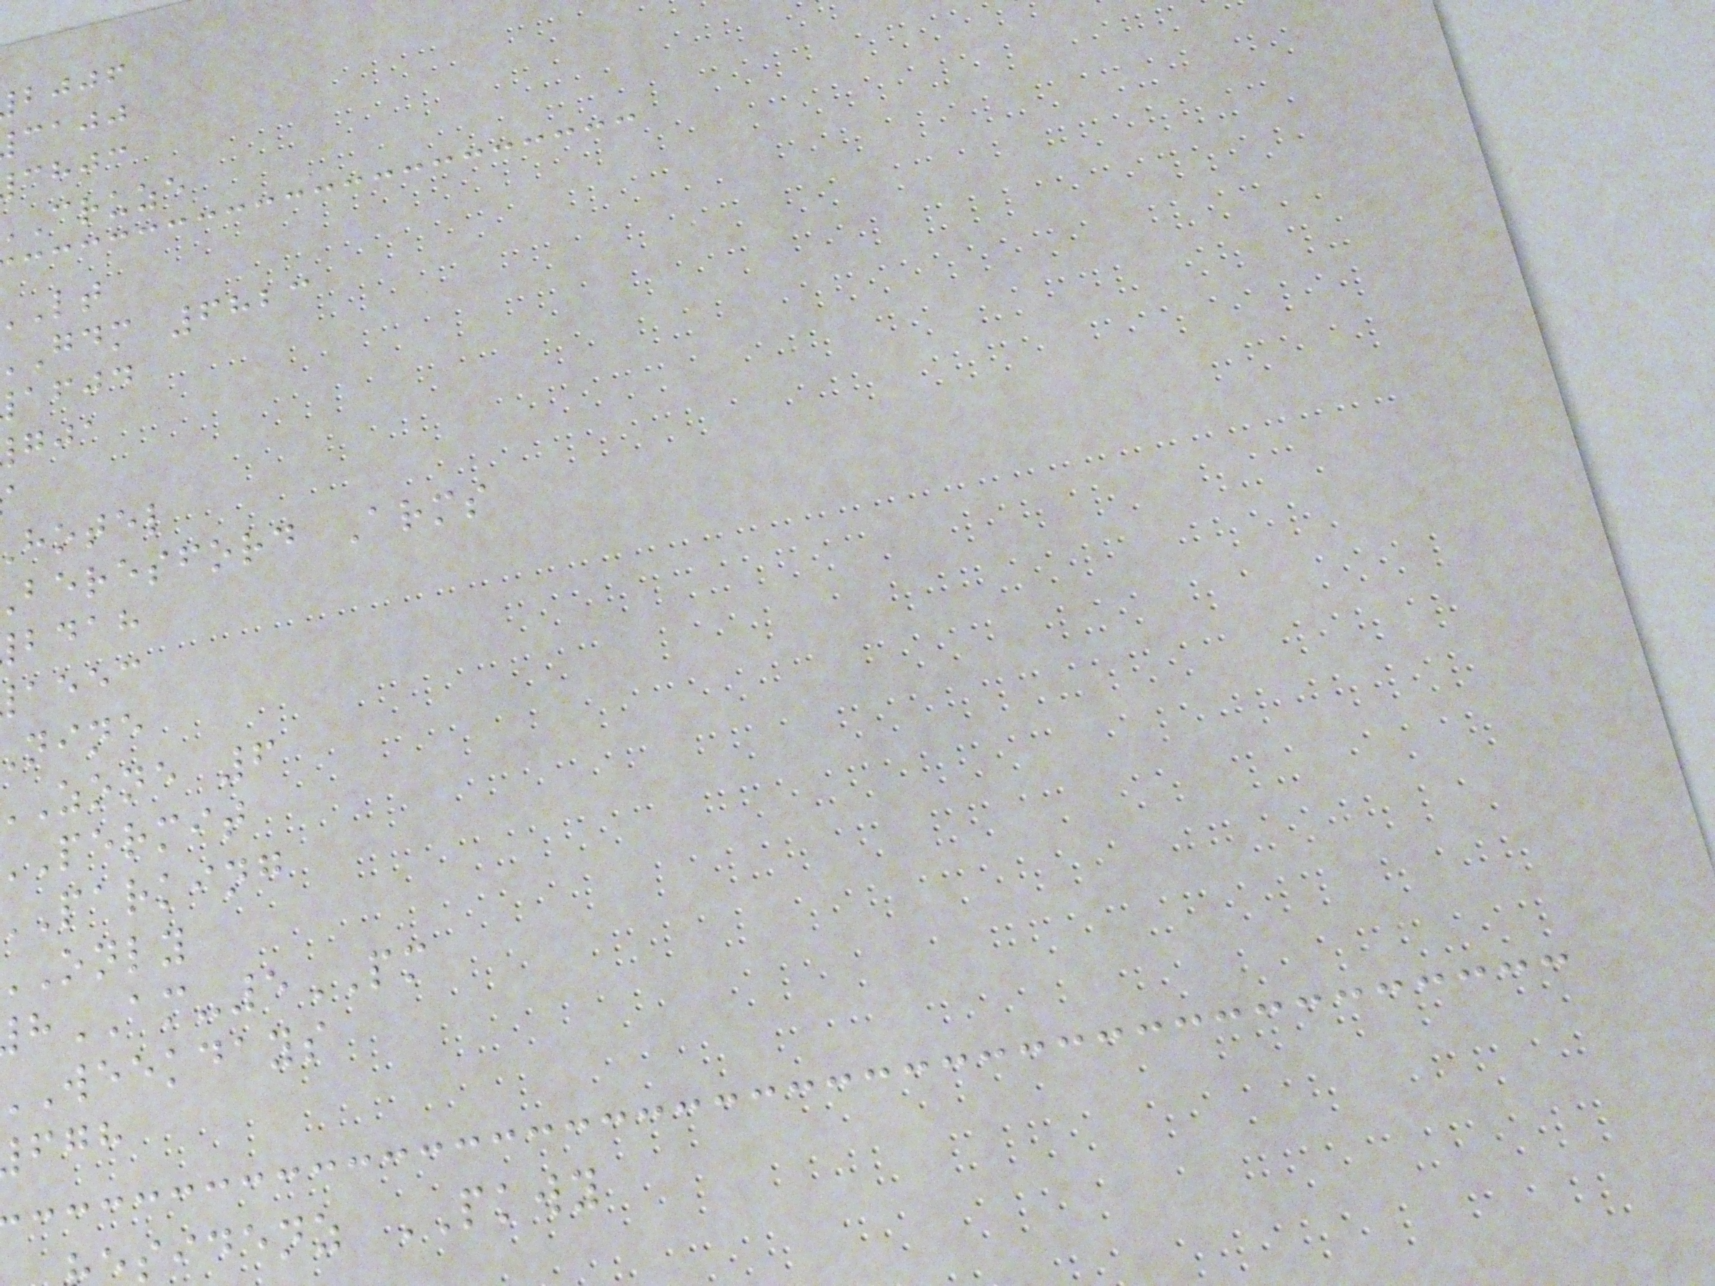bjjf
cajj
chjc
cruze
gdm 6823
afjd
hotel
beresford Arms
bdah
aeec
nine
zone 6
permit
parking
only
AM-5PM
weekdays
sidenz PKWY
